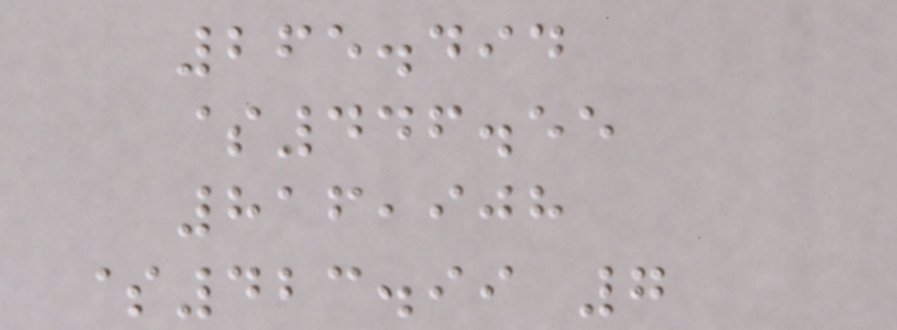265.494
$446.55
816,908
$423.99 7
